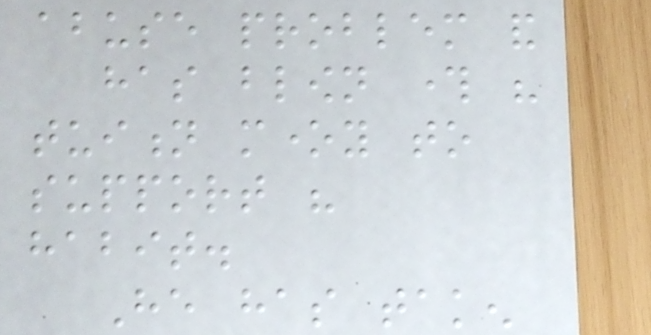abuse problem and
has blown through his
tuition money to
support his
habit.
He has taken
